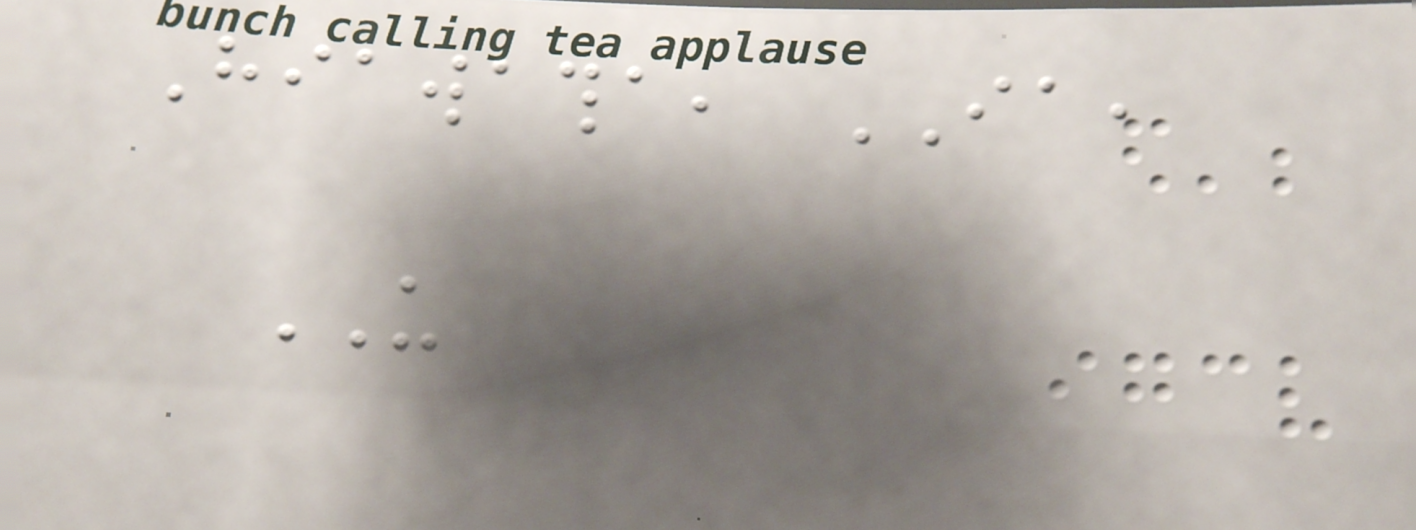Hiawatha, IA,
US
